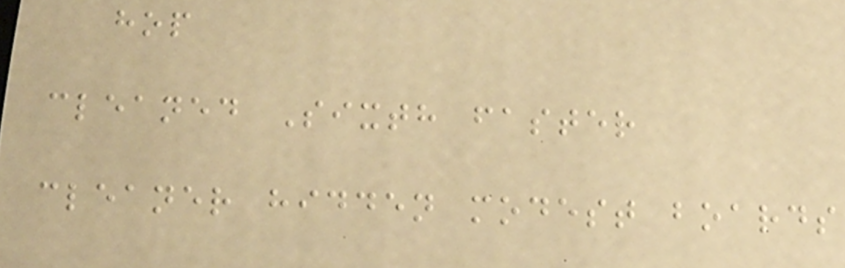hop
cleaned Sixth faster
cleaner hidden modest boards
